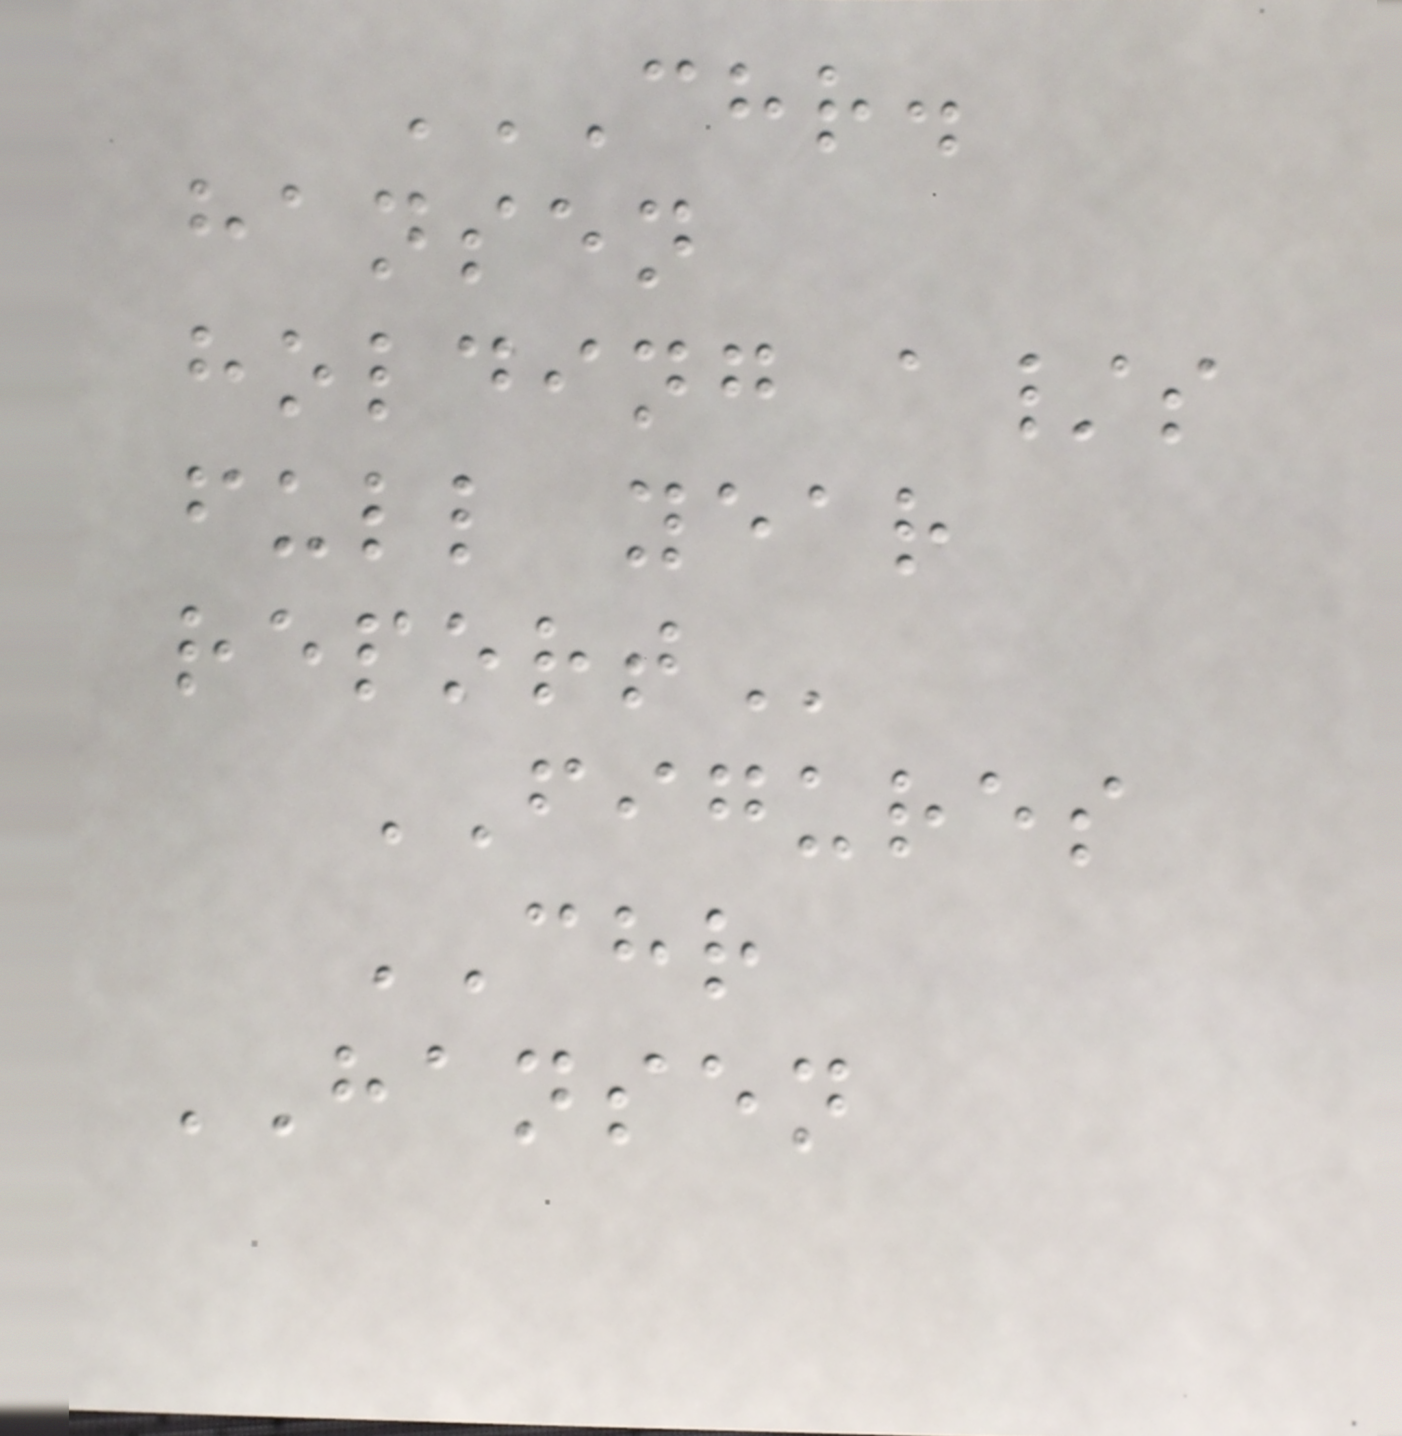CHR.
HANSEN
HOLDING A/S
FULL YEAR
REPORT
FIGURES
CHR
HANSEN
